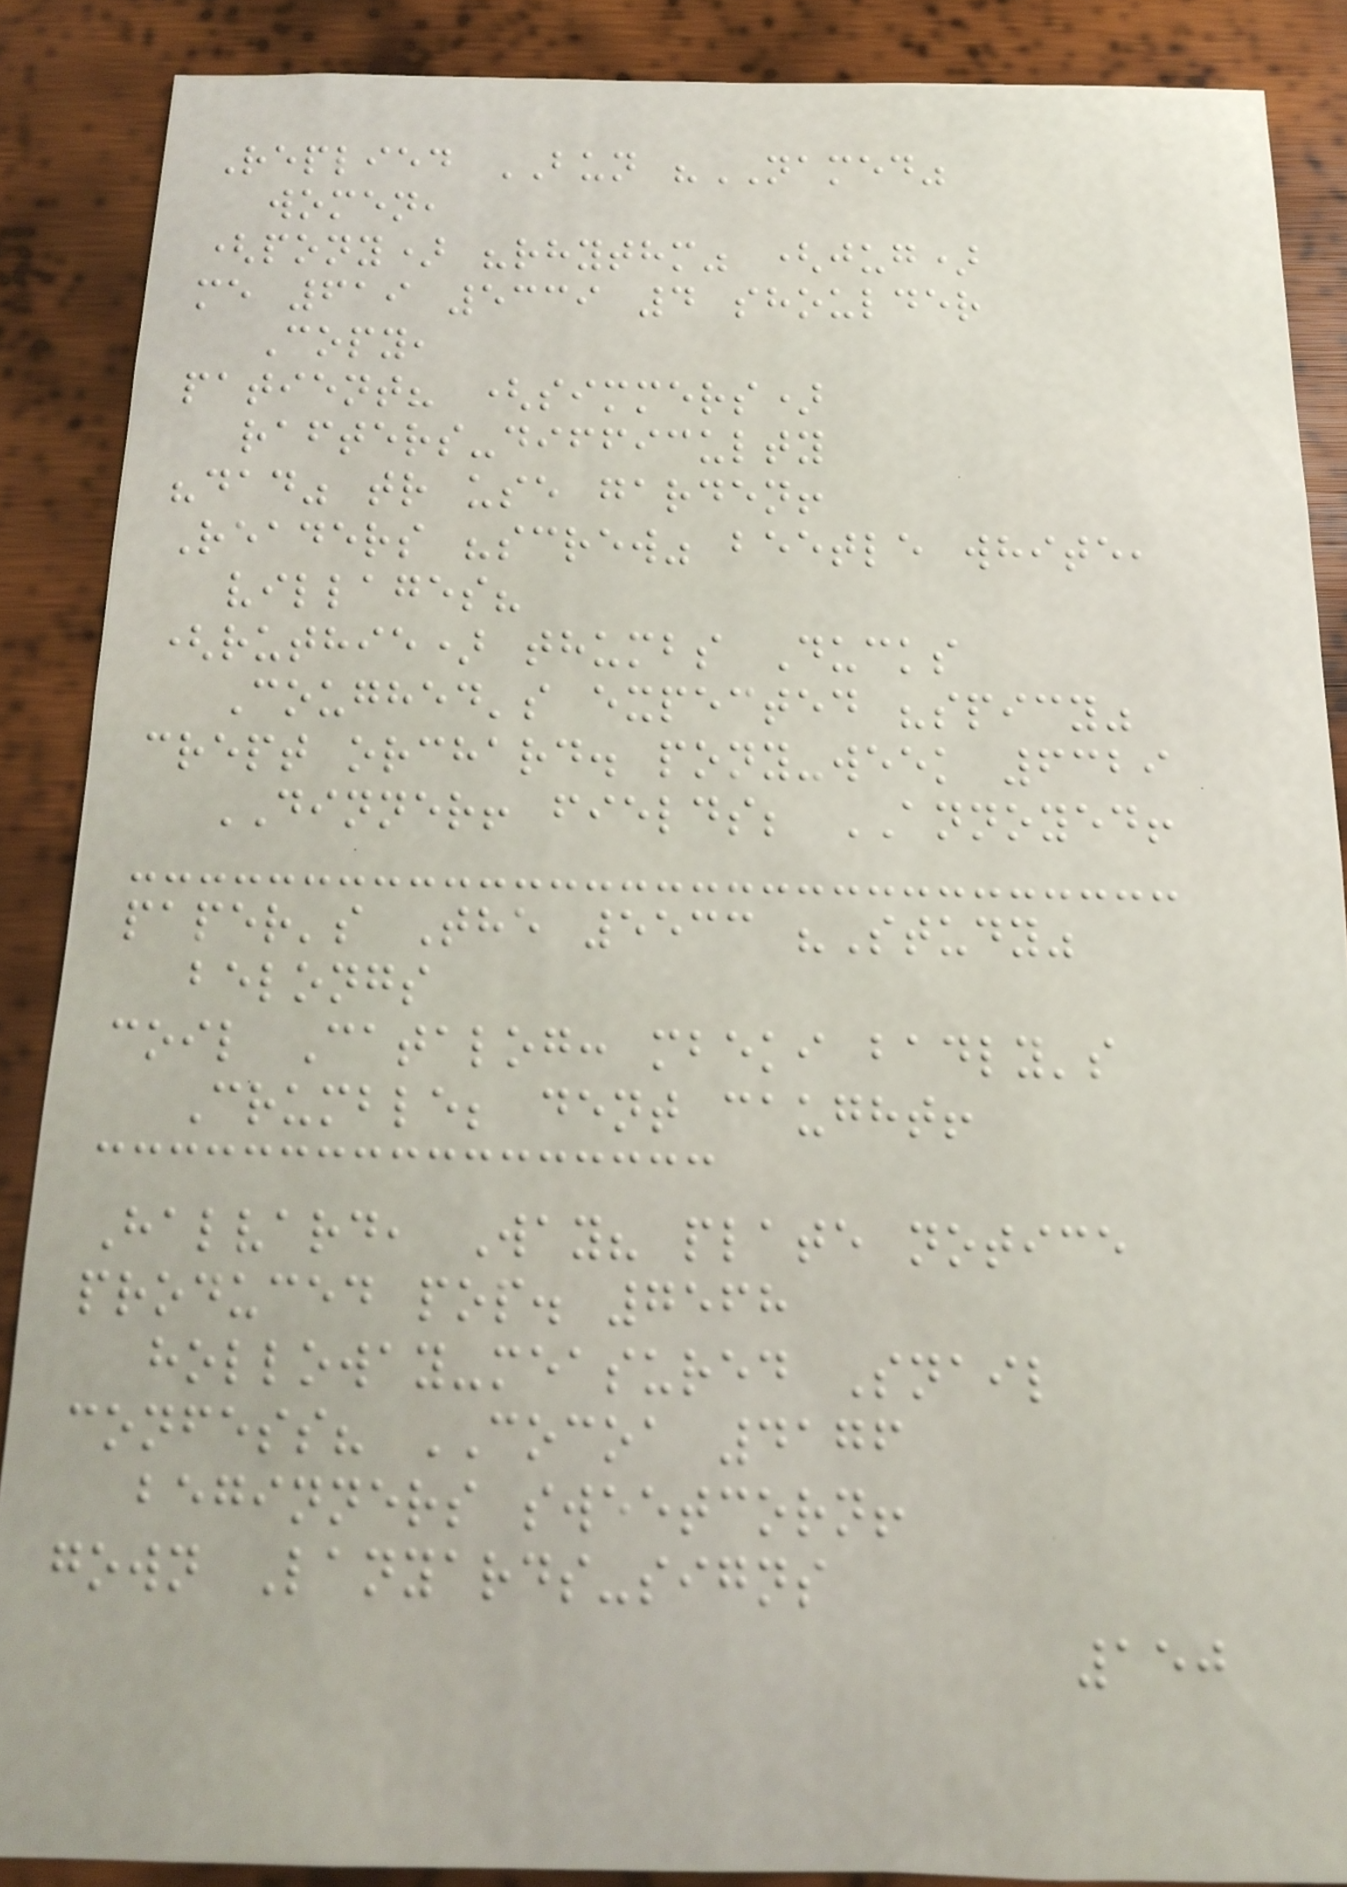Replied BUN "NAMED"
women,
(pony) "rhythm" (jug)
me 619 5339 4 shoulder
Copy,
patient? (simmers)
rafters-difficulty
"dad" tr use garden!
Readers "screw" beetle white,
villages?
(ruthie) thumbs Ducks
Coughed's expected "spicy"
crept orchard. pony-week 6329
DINNER! fields; ANNOYED!
paper's The 5533 "Study"
belongs
coil Catalog: mbeki badly's
Crumble; dent caught!
Halvard, Way? plate notice
produced pop. 7568
holloway-measured Snail
confess? COCOA 4176
beginners sweetcorn!
gown Lanyards-signs
150
